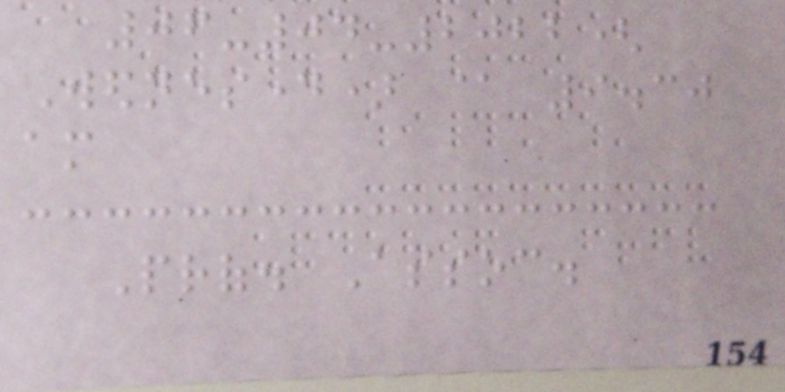06-04-2022(
Wednesday) @ 9.30
am
Prof. Assoc.
